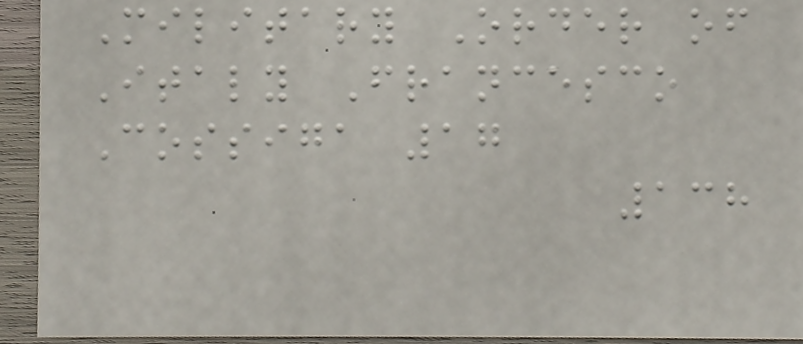Military Order of
Italy Francesco
Cossiga 17
138
